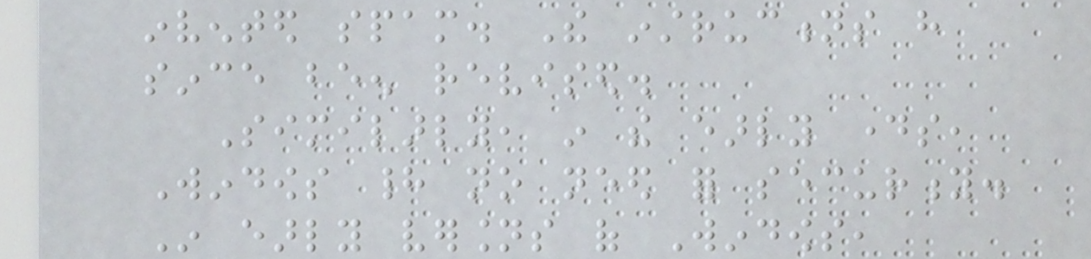invented spam. The instructions have
since been revised.
Similarly, in the early days,
Windows had no need for security.
In early versions of Windows,
